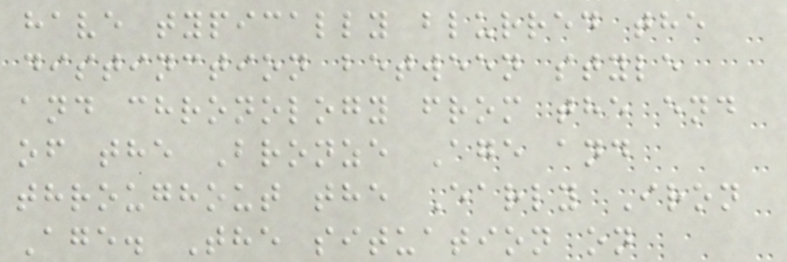have typically blurred the
distinction between style
and chronology from the end
of the Bronze Age and
throughout the Early Iron
Age. The situation on
